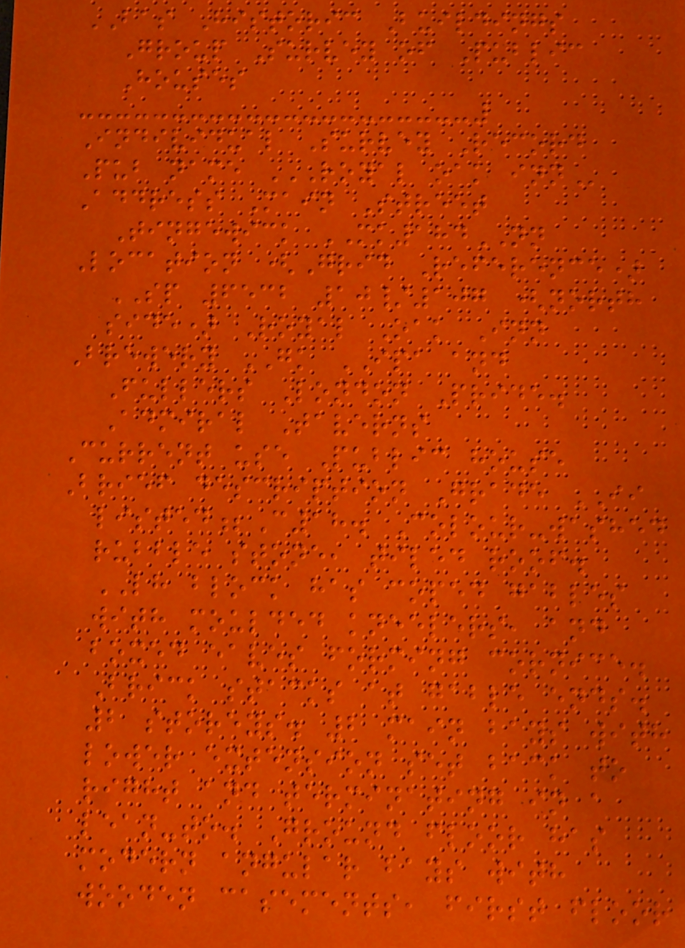BAS Historic Buildings
Group Survey of Public
Houses
Individual Survey Record
Pub name ROYAL OAK INN
Address Main Street
Tingewick MK184NN
Location (Grid Reference)
SP 6532 10/107 (north
side) Royal Oak Inn
Brewery GK IPA and
Fullers London Pride.
Admiral Taverns
Current use Public house
Brief description Grade II
listed;C18. Colour-washed
rubble stone, tiled roof.
LH block has coped gables
with moulded kneelers, and
boxed eaves forming cornice.
Brick stacks at gable ends.
2 storeys. 2 main bays with
lower extension set back to
right and terminating in a
lean-to. Ground floor has
modern angular bays with
wooden casements, first floor
